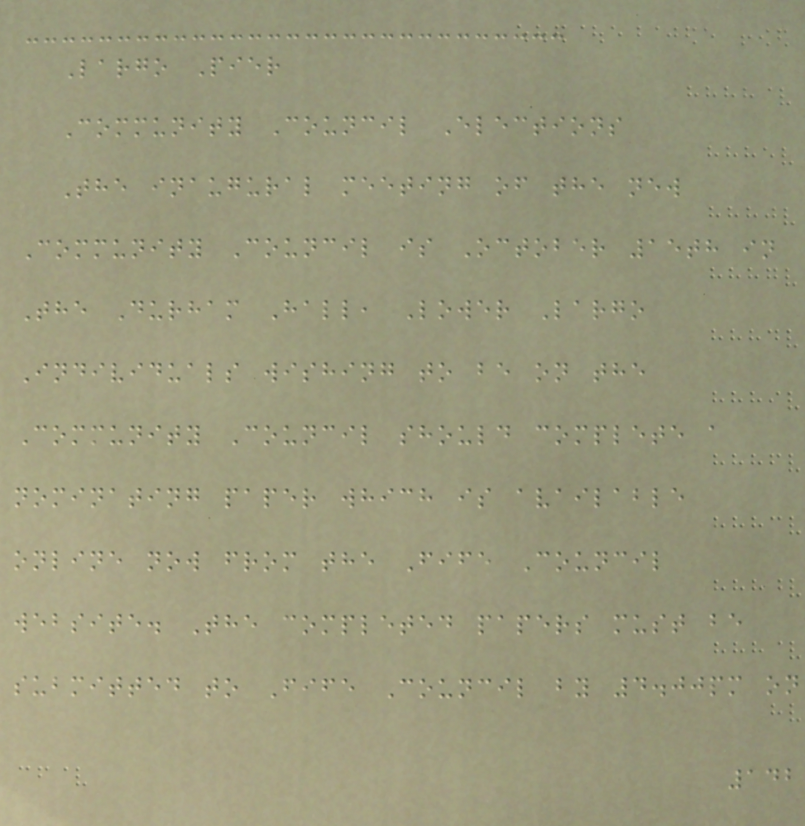Largo Pier
Community Council Elections
The inaugural meeting of the new
Community Council is October 15th in
The Durham Hall, Lower Largo
Individuals wishing to be on the
Community Council should complete a
nominating paper which is available
online now from the Fife Council
website. The completed papers must be
submitted to Fife Council by 4.00pm on
142
